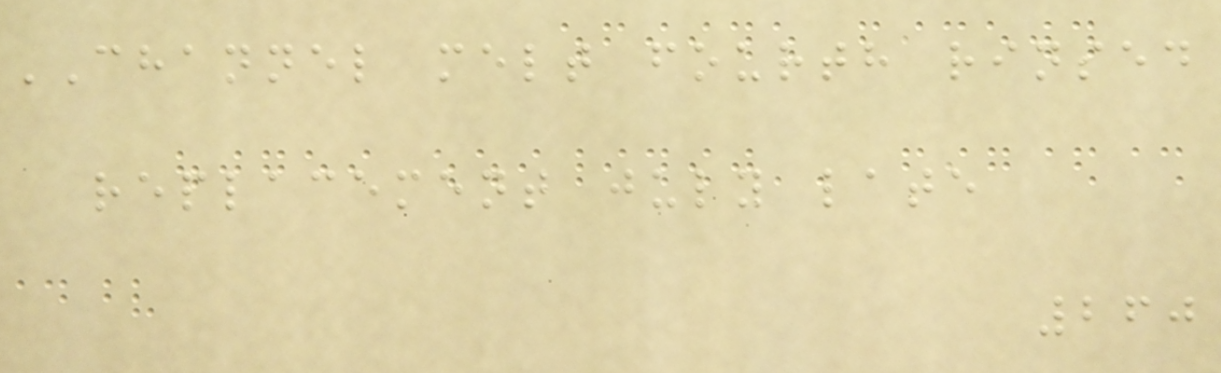CHANNEL melt fourth rinsed
replacement july late
260
